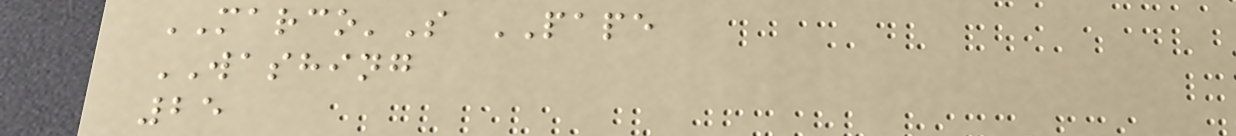MARCO'S PAPE
WASHING
25
